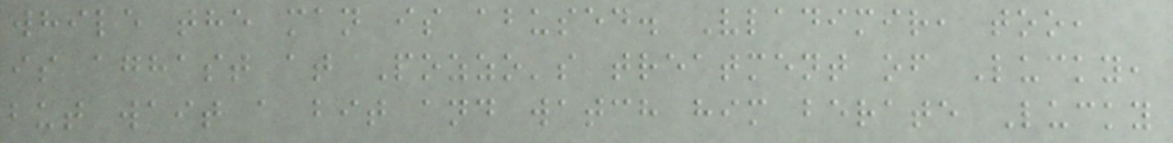while the man is abused. Vladimir, too,
is aghast at Pozzo's treatment of Lucky,
but wait a bit and watch him berate Lucky
